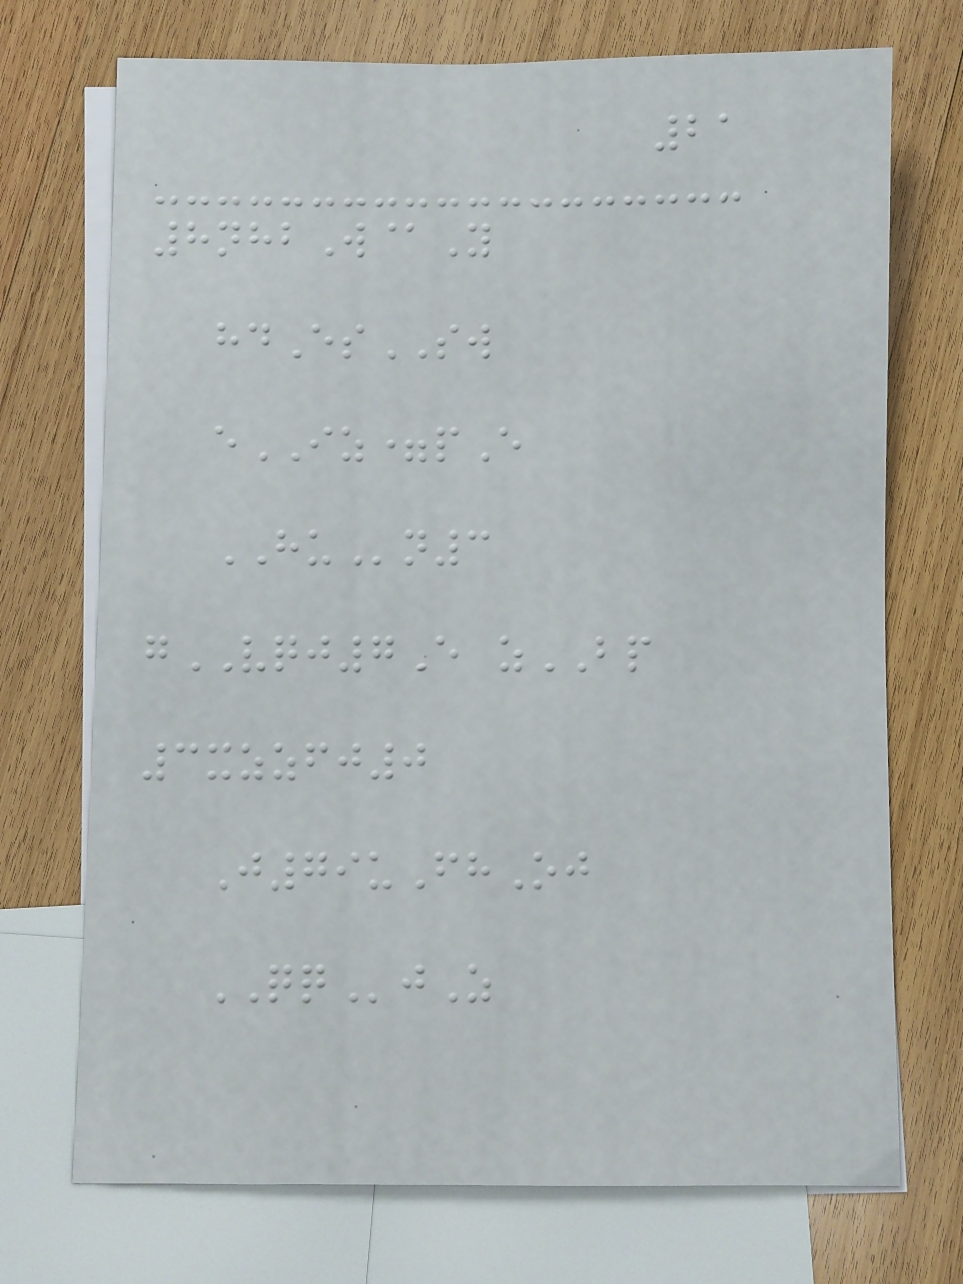21
8nhbW@Y
hdEsSW
eIZ=pE
HUn3
gVQJ7E zBP
3xzzfj0
J79uFhOj
QQjZ
